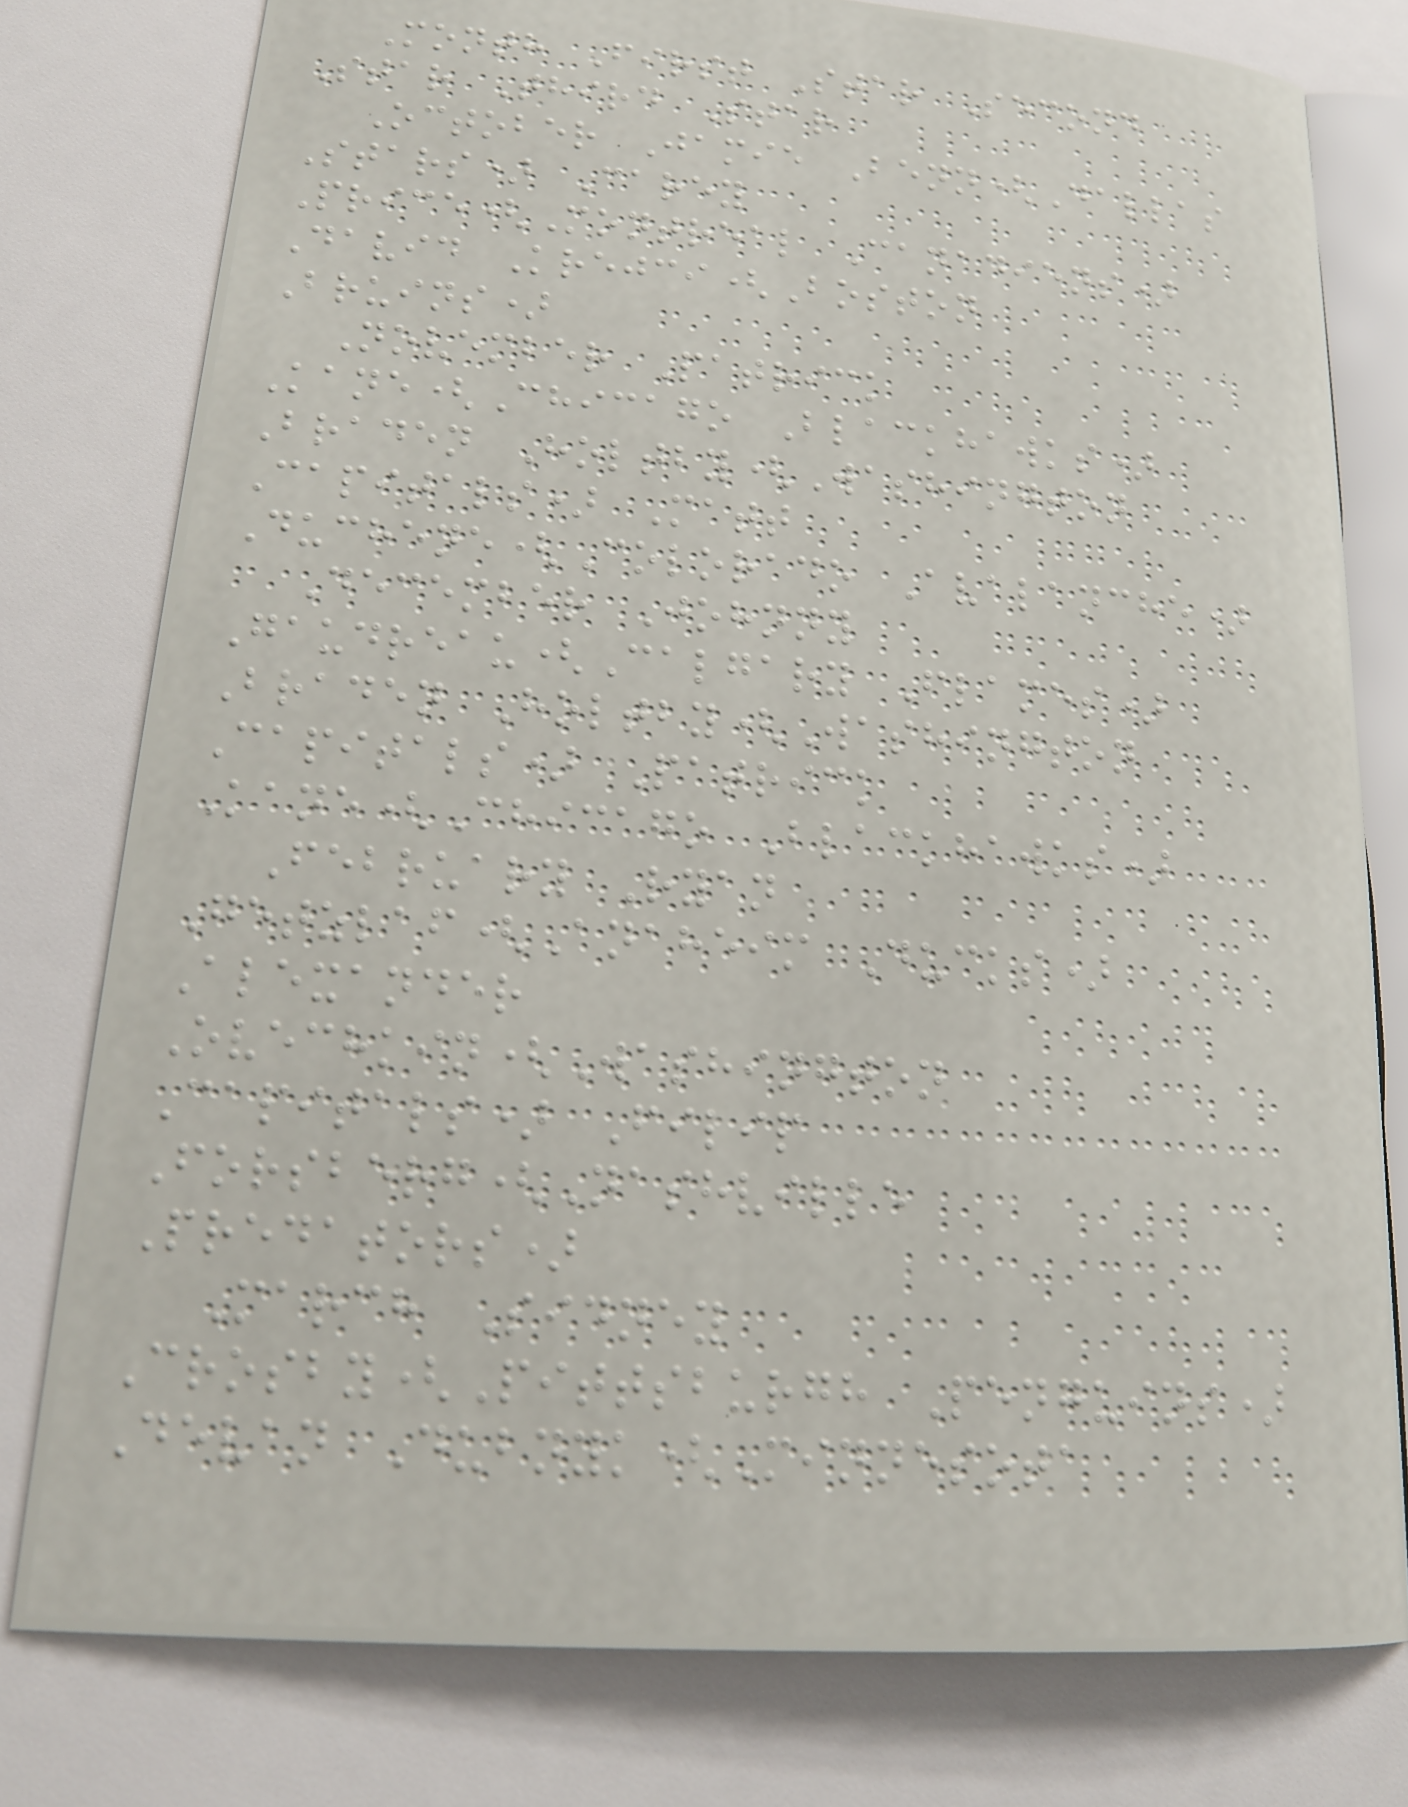Month First Star Second
Star Third Star
October Jamie Benn(Dallas
Stars) Carey
Price(Montreal Canadiens)
David Krejci(Boston
Bruins)
November Patrick
Kane(Chicago Blackhawks)
Braden Holtby(Washington
Capitals) Matt
Duchene(Colorado Avalanche)
December Johnny
Gaudreau(Calgary Flames)
Braden Holtby(Washington
Capitals) Patrick
Kane(Chicago Blackhawks)
February Ryan
Getzlaf(Anaheim Ducks)
Alexander
Ovechkin(Washington
Capitals) Filip
Forsberg(Nashville
Predators)
March Sidney
Crosby(Pittsburgh Penguins)
Devan Dubnyk(Minnesota
